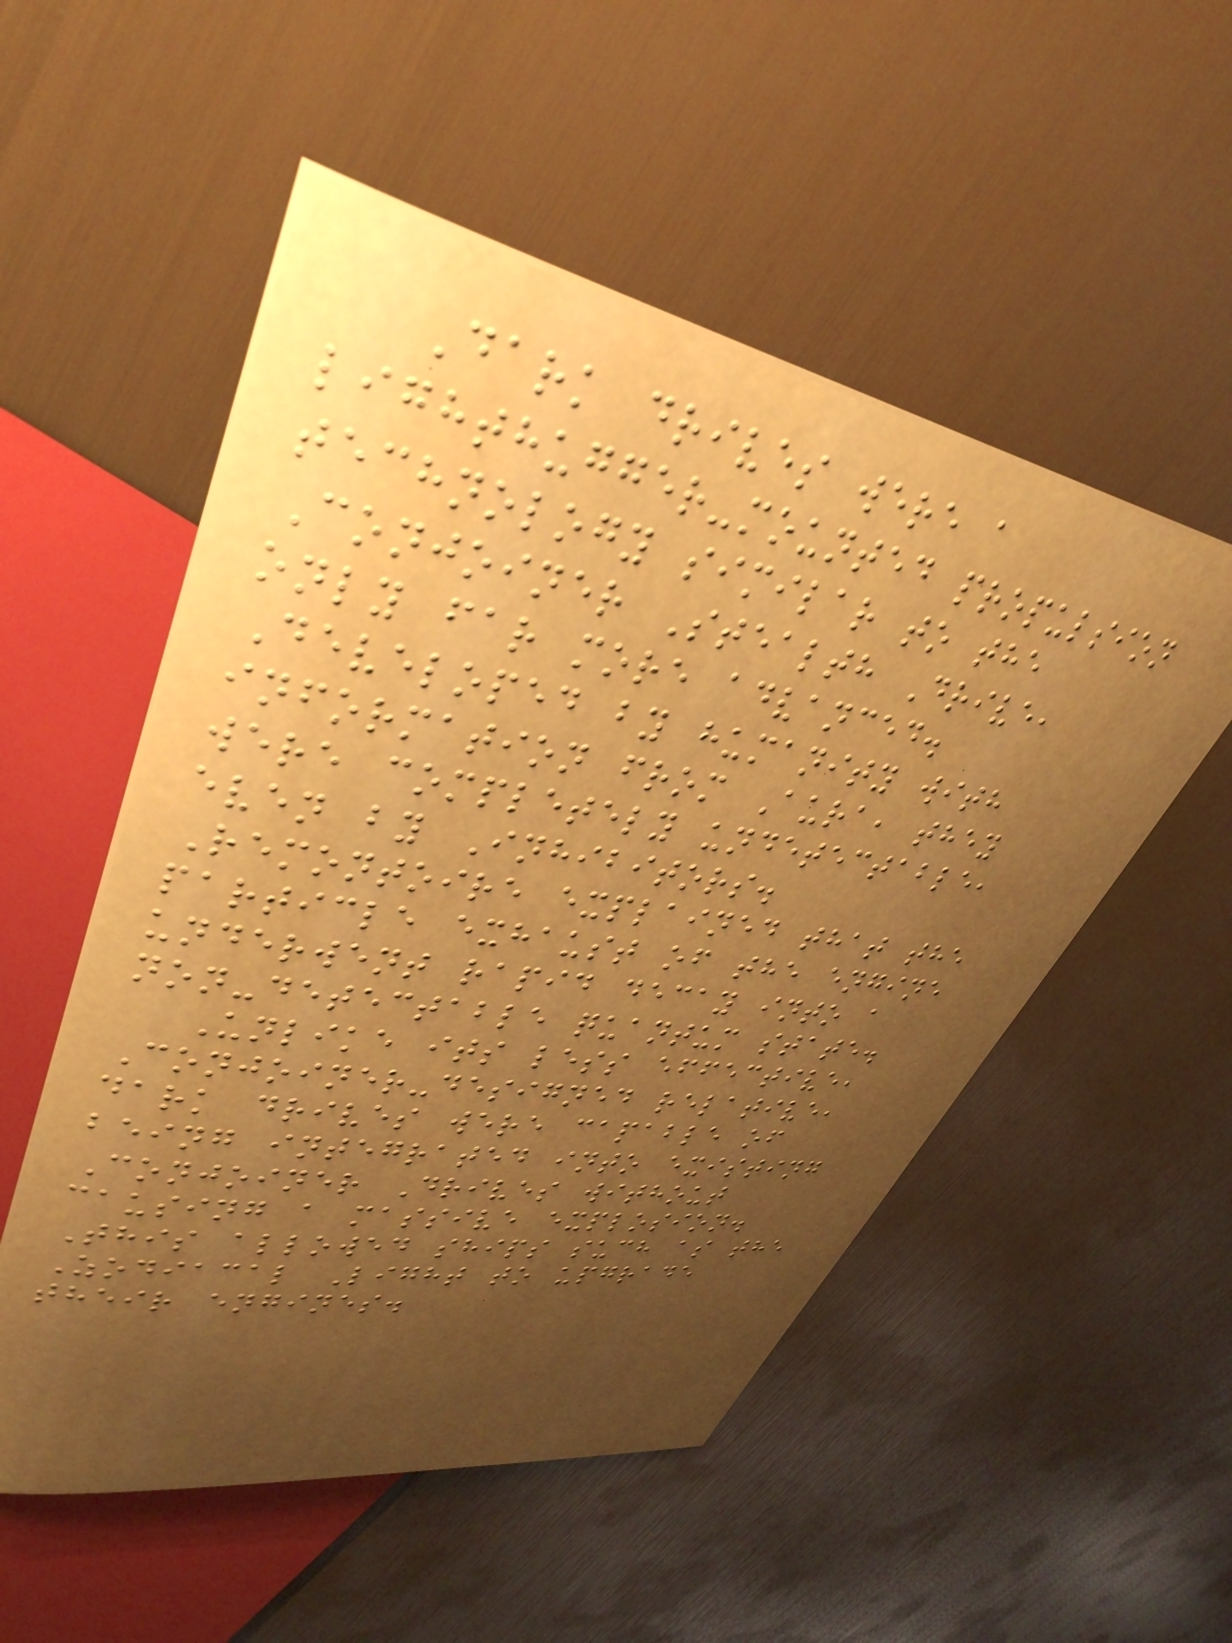Dark drives were a
lighthugger-mounted propulsion
technology similar to the
Conjoiner Stealth Drive,
only far more advanced.
Developed by humanity with
information from Aura, they
were completely undetectable,
even by Inhibitors.
Remontoire explained that the
particle exhaust of the engine
underwent rapid decay into a
non-detectable quantum state.
Unlike its less effective,
Conjoiner-designed relative,
dark drives were capable of
being integrated into existing
Conjoiner Drives without
causing a massive explosion.
This allowed ships such as the
Zodiacal Light to upgrade
their engines.
